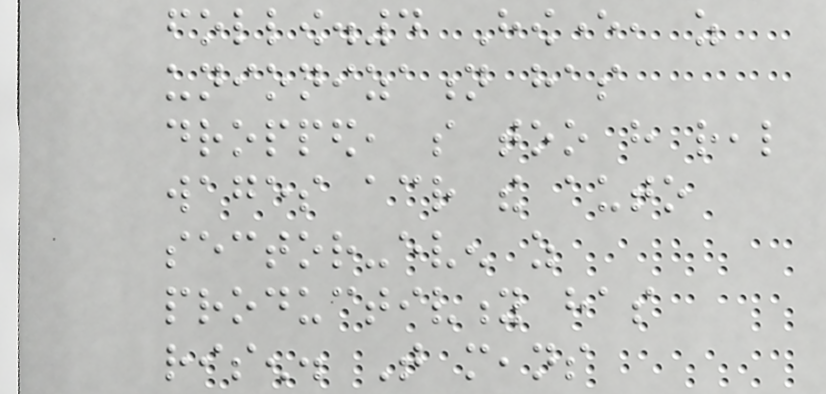follow.4 However, as
unionization has
dropped, so too have real
wages across the auto
sector-even as
productivity has
risen. That means
